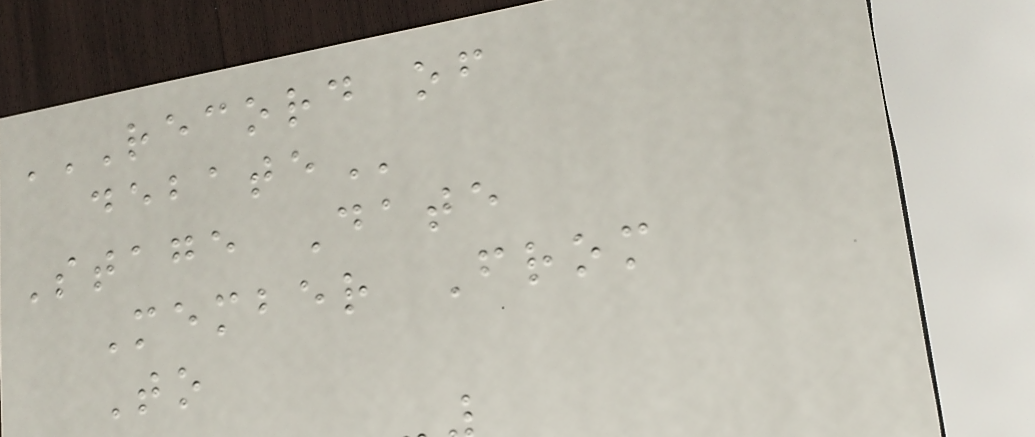RECORD OF
DEBATE
Stage Date
Member From
To
